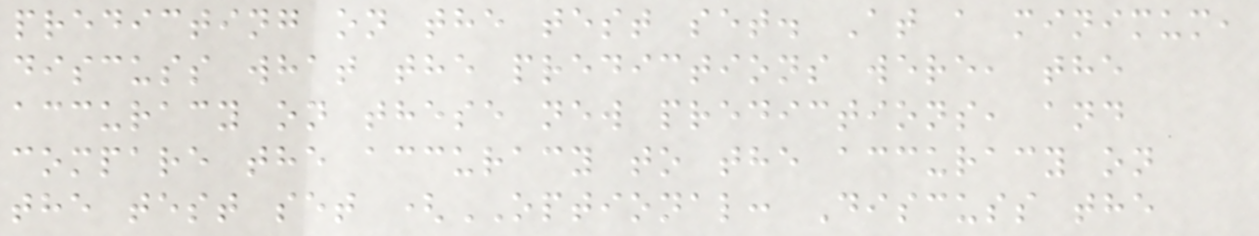predicting on the test set. At a minimum,
discuss what the predictions were, the
accuracy on these new predictions, and
compare the accuracy to the accuracy on
the test set (OPTIONAL: Discuss the
